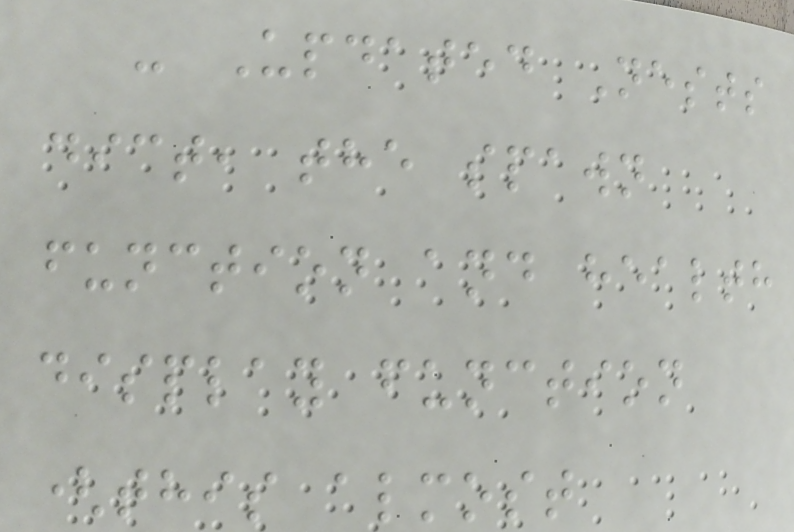- Updated Nests
dict, the spawn
function and health
display function
(this almost
